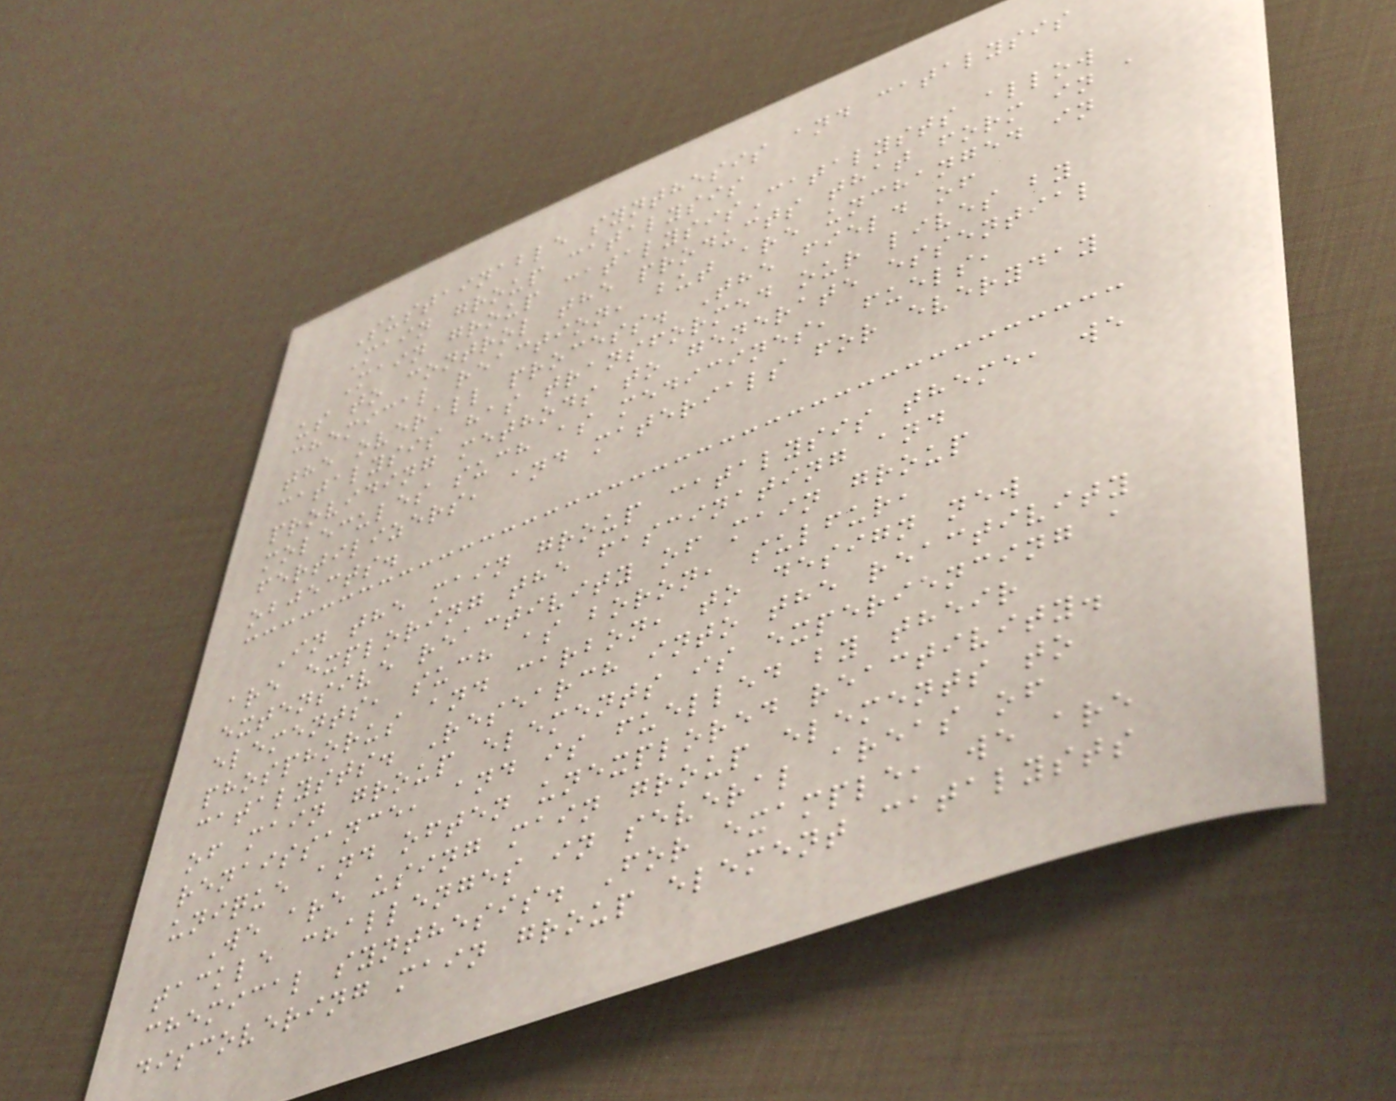Sustainable synthesis and catalysis
Main group catalysis
Main group catalysisCatalysts allow
us to control the products that form in a
chemical reaction, but are unchanged in
the overall process. The field of
catalysis has transformed our lives by
providing methods to generate essential
molecules such as medicines, fuels,
fertilizers, and materials for everyday
objects.
In the main group catalysis theme, we
are exploring the fascinating and
extensive reactivity of main group
elements, such as boron, sulfur,
phosphorus and carbon, to design new
catalysts. Research into the reactivity
of main group elements is experiencing a
renaissance, and is fuelled by their
unique and often unexplored reactivity.
We are using main group elements to
tackle challenges in several areas of
chemical synthesis. For example, we are
discovering main group element catalysts
